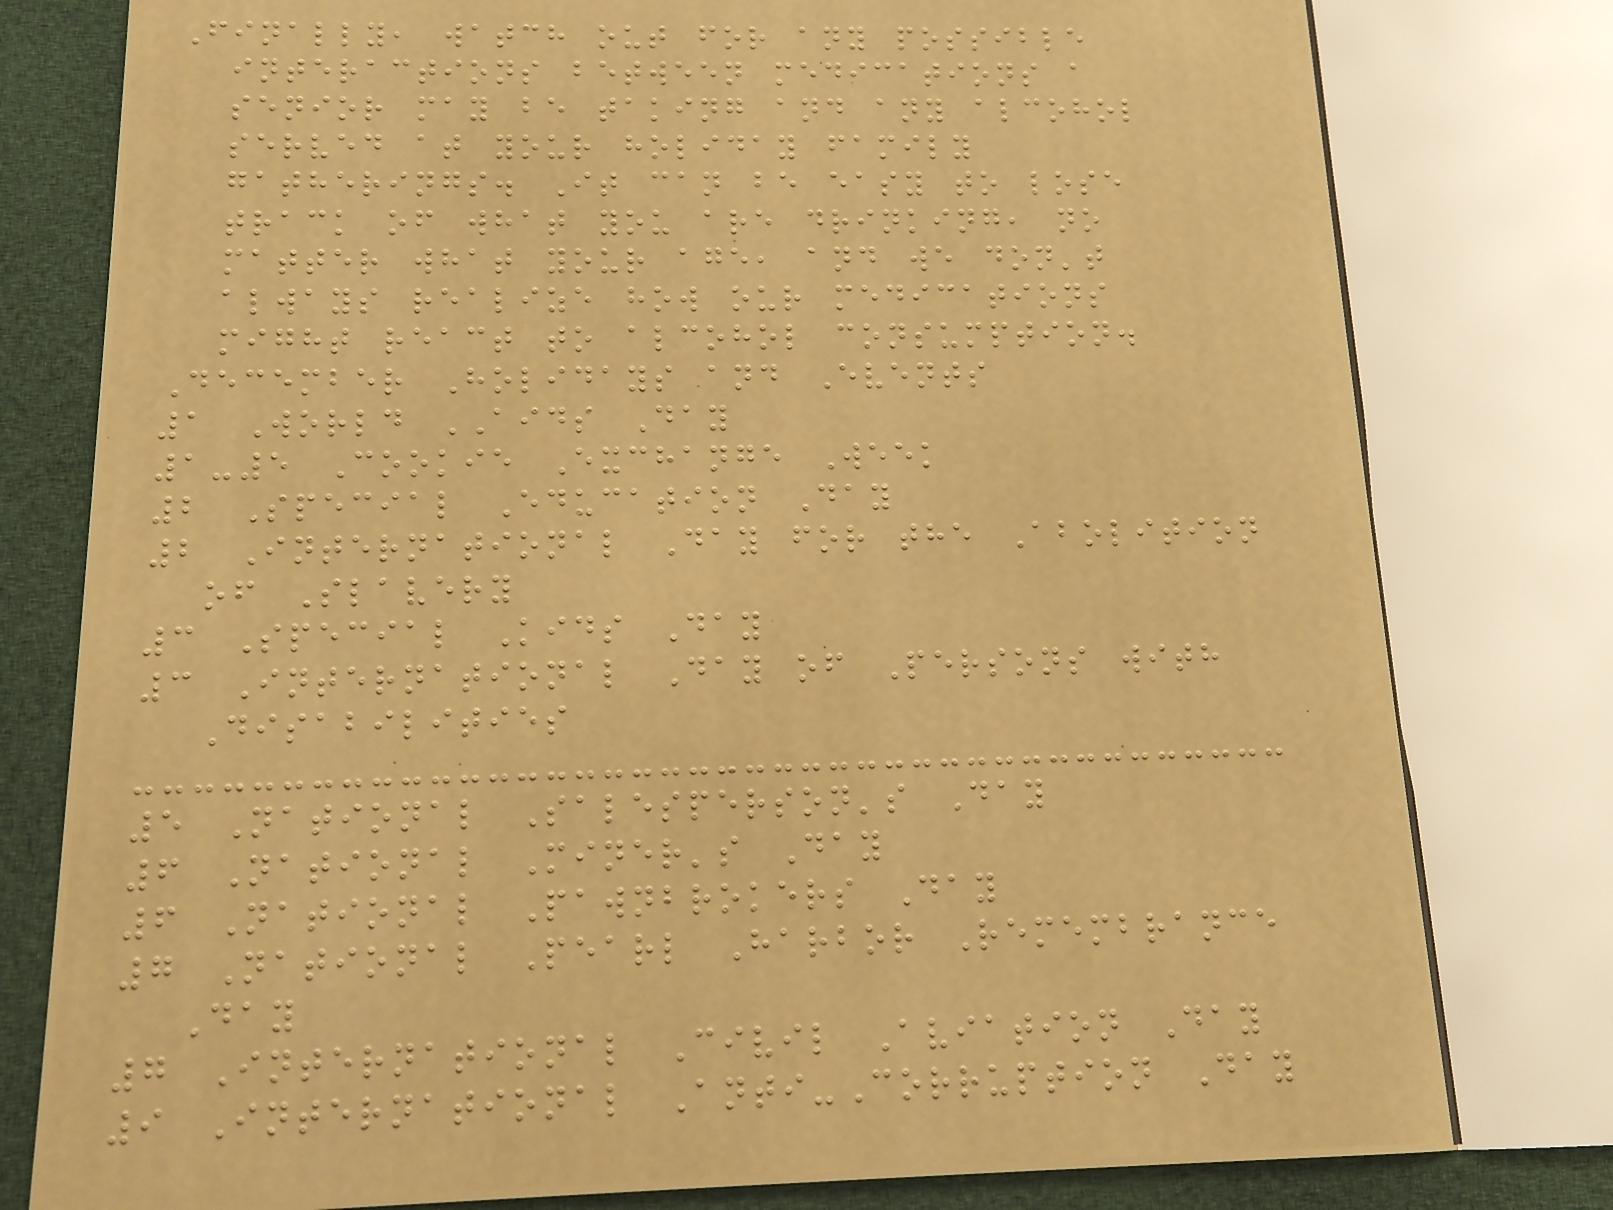Finally, watch out for any possible
interactions between medications a
senior may be taking and any alcohol
served at your holiday family
gatherings. It can be easy to lose
track of what you are drinking, no
matter what your age, and we don't
always realize how our medications
might react to alcohol consumption.
December Holidays and Events
1 World AIDS Day
1-5 Cookie Exchange Week
2 Special Education Day
2 International Day for the Abolition
of Slavery
3 Special Kids Day
3 International Day of Persons with
Disabilities
5 National Salesperson's Day
6 National Miner's Day
6 National Pawnbrokers Day
7 National Pearl Harbor Remembrance
Day
7 International Civil Aviation Day
9 International Anti-Corruption Day
